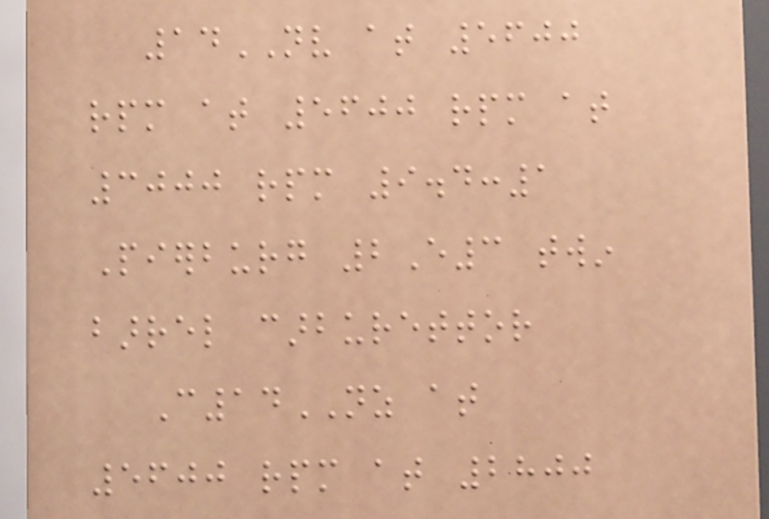14NV at 5600
rpm at 5600 rpm at
3000 rpm 9.4:1
Pierburg 2E3 twin
barrel carburettor
C14NZ at
5600 rpm at 2800
